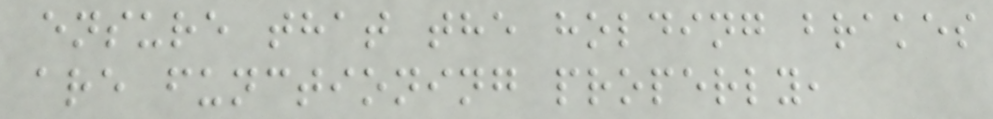ensure that the holding brakes
are functioning properly,
